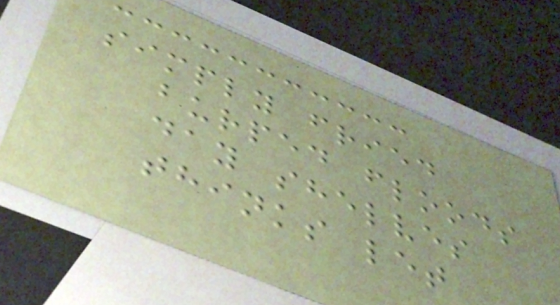simply fried
burped floods
day shelves
thinks let
